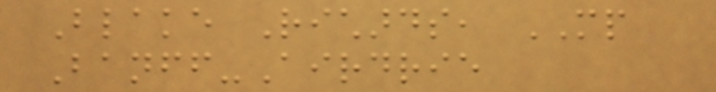Blake Richards, MP
Banff-Airdrie
